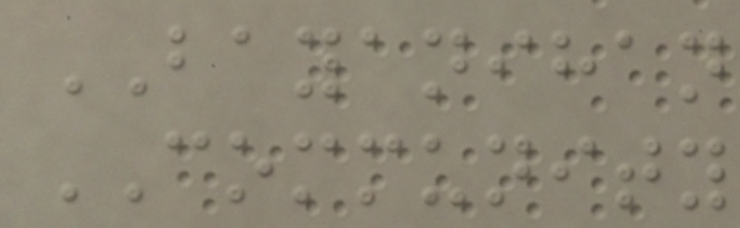BAYANIHAN
COMMUNITY
